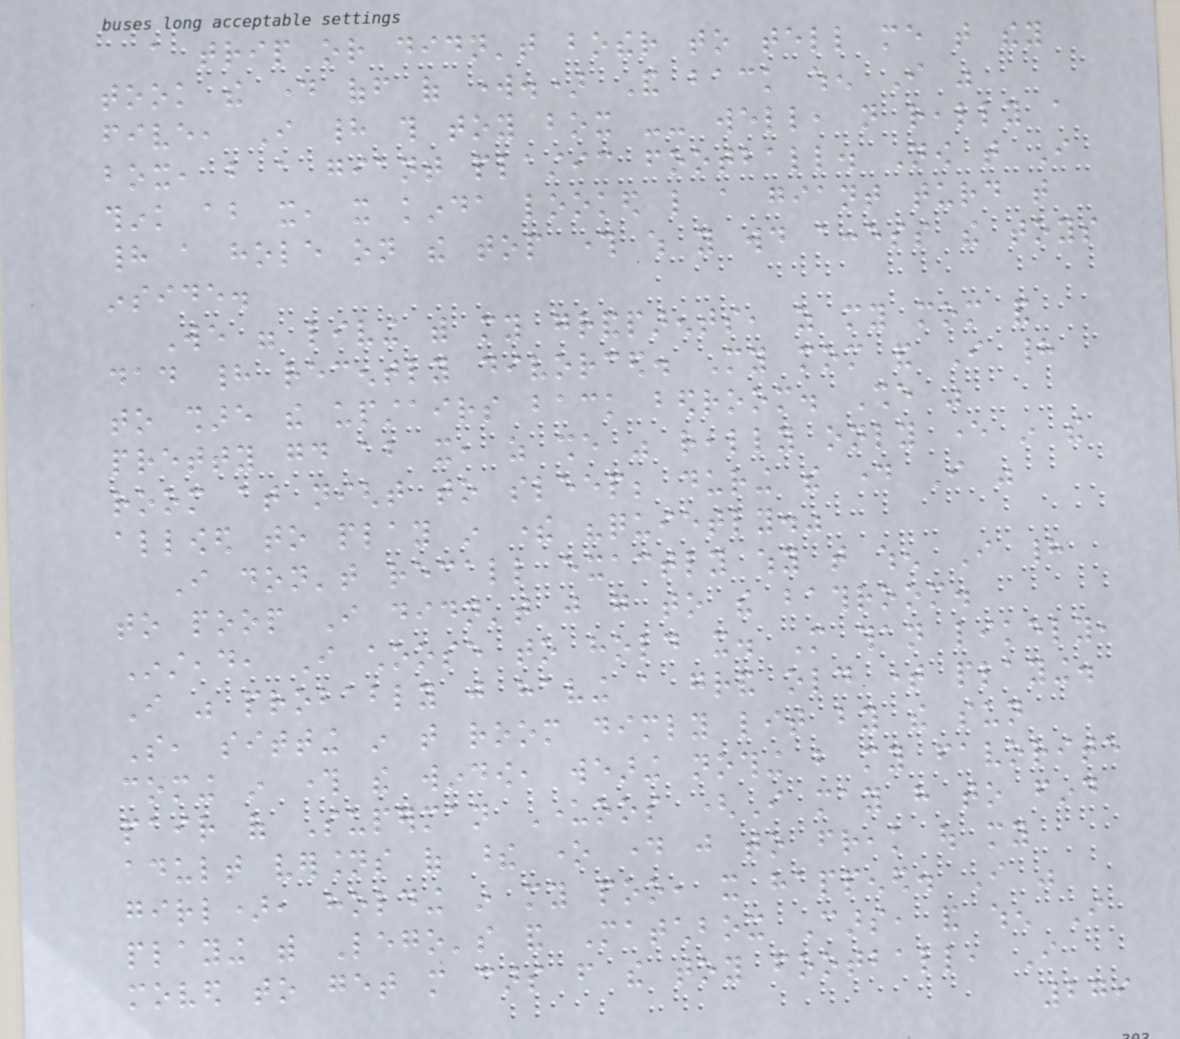a trip or didn't bother to tell me that they
took the day off of work.) And back when I was
five, I had this toy box -- well, not really a
box, but a giant plastic football. Now that I
think about it, it kinda looked like a giant turd that
had a hole on the top through which you would access the toys
inside.
We were living with my grandparents, as my mom and
dad had recently divorced. My mom and I had
to share the upstairs back bedroom. She was
pretty good about it, as she was really only ever in the
room at night to sleep; during the day I was
allowed to play in there "quietly."
I don't recall exactly why that when I had
to poop I didn't just go to the bathroom.
Instead, I choose to hold it. More than likely,
I was probably just having a grand old time playing.
So, sitting in that room dimly lit by the sun
coming in through the window, wearing nothing but my favorite
pair of Superman Underoos (I may have to find
adult versions of these one day just to freak out my
girl), holding in my poo, it happened. I was
playing with Lego's and Matchbox Cars, and when I
moved to get more cars from the toy football, I
279
